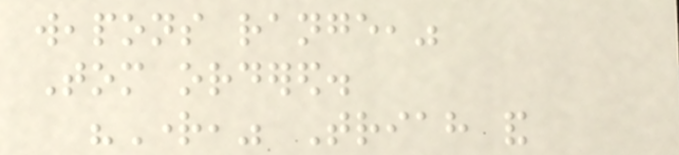weapons range,"
Tom ordered.
"Right," Triah and
